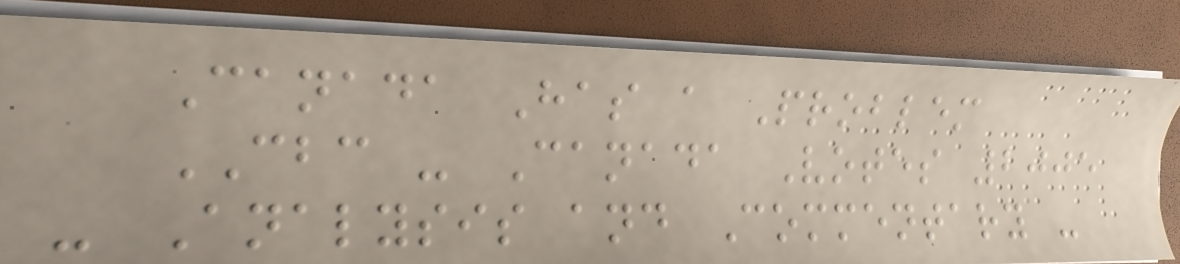Canada Has a Problem
CBC - Canada Votes 2005
- Analysis and Commentary -
